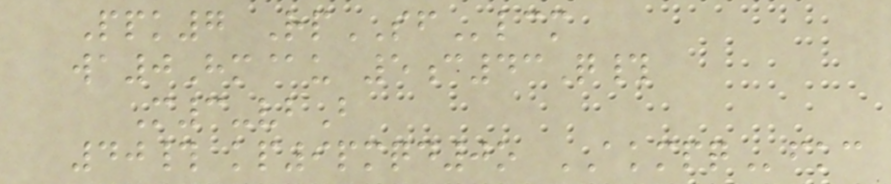Ppk7 RpSFlcm
wa0Hm@u 5c43Q#
M3-vbB
40# kp9pmqd0o AKMPQfkc
